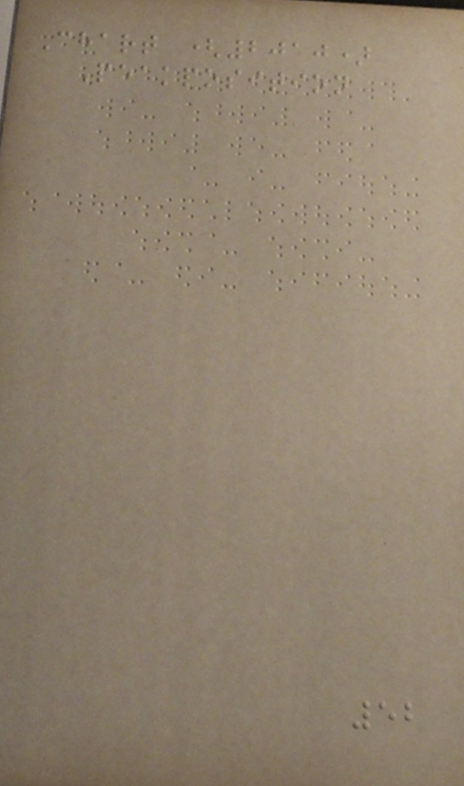Chart (2010)
Peakposition
52
